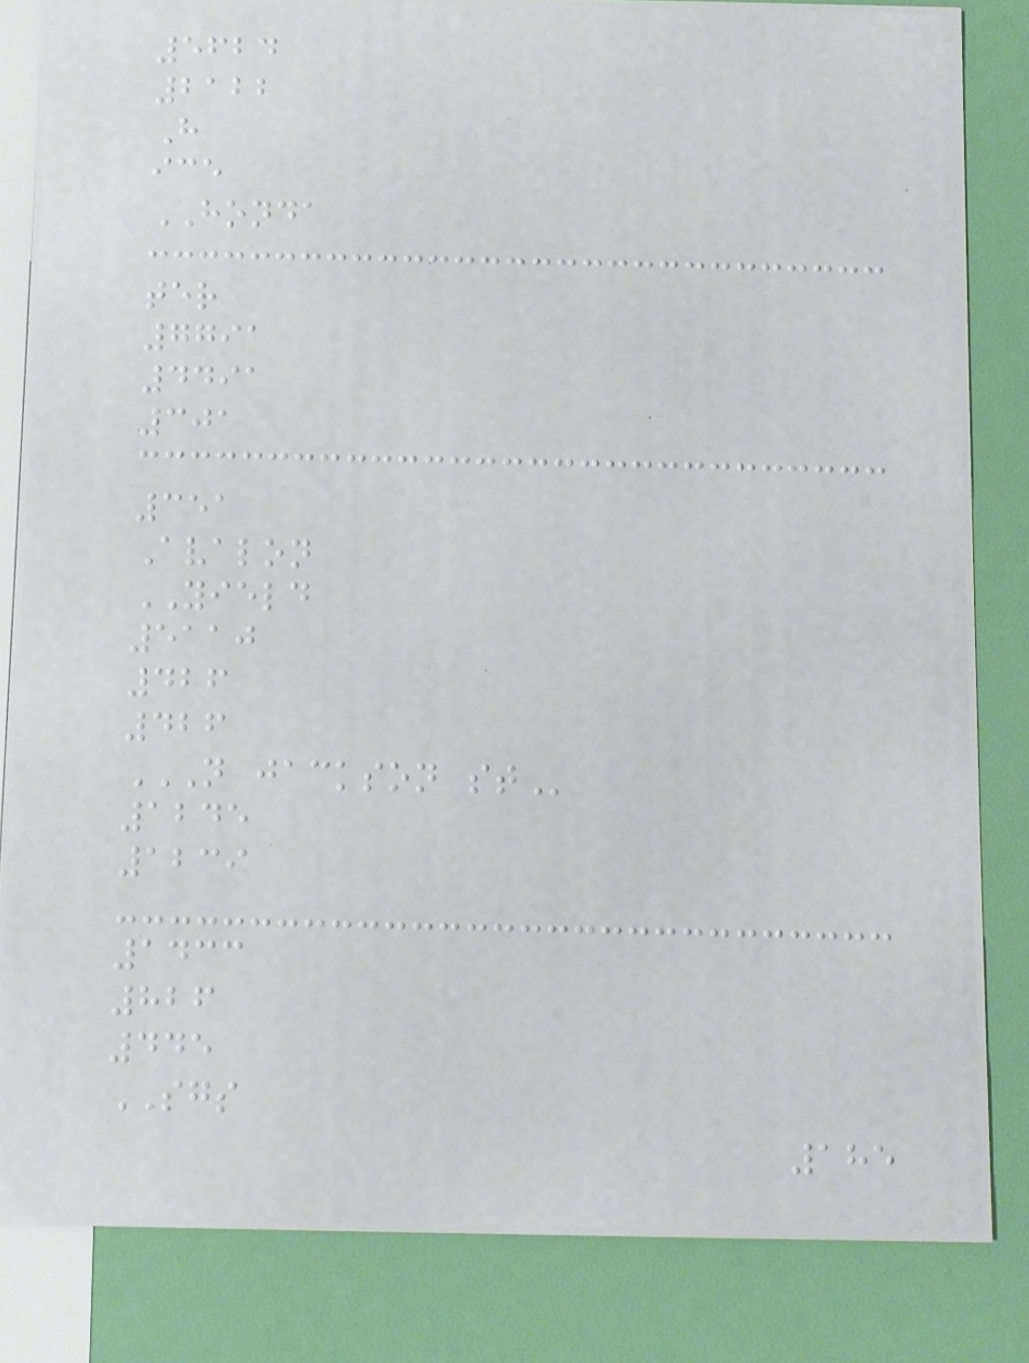5624
2122
H
ice
HONDA
ter
7791
4491
301
351
Avalon
YIELD
5110
426
426
N JACKSON ST
1245
1239
1433
826
445
SGS
185
